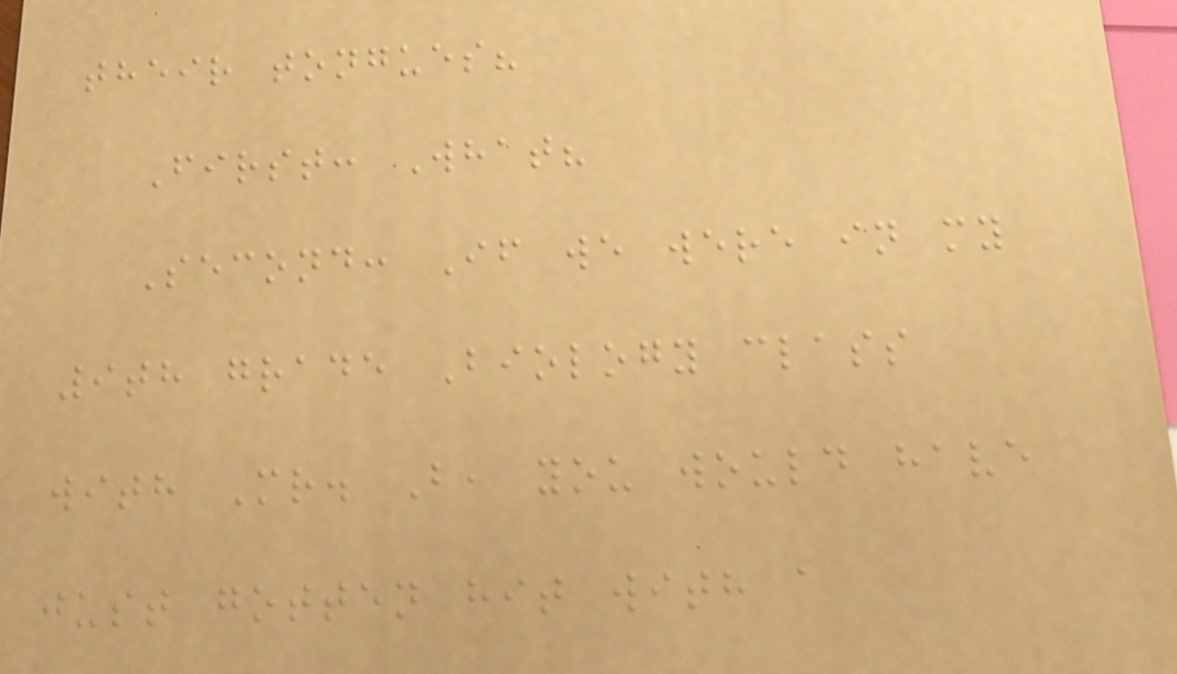their tongues?
First: What?
Second: If we were in my
9th grade Biology class
with Mr. B, you would have
just gotten hit with a
